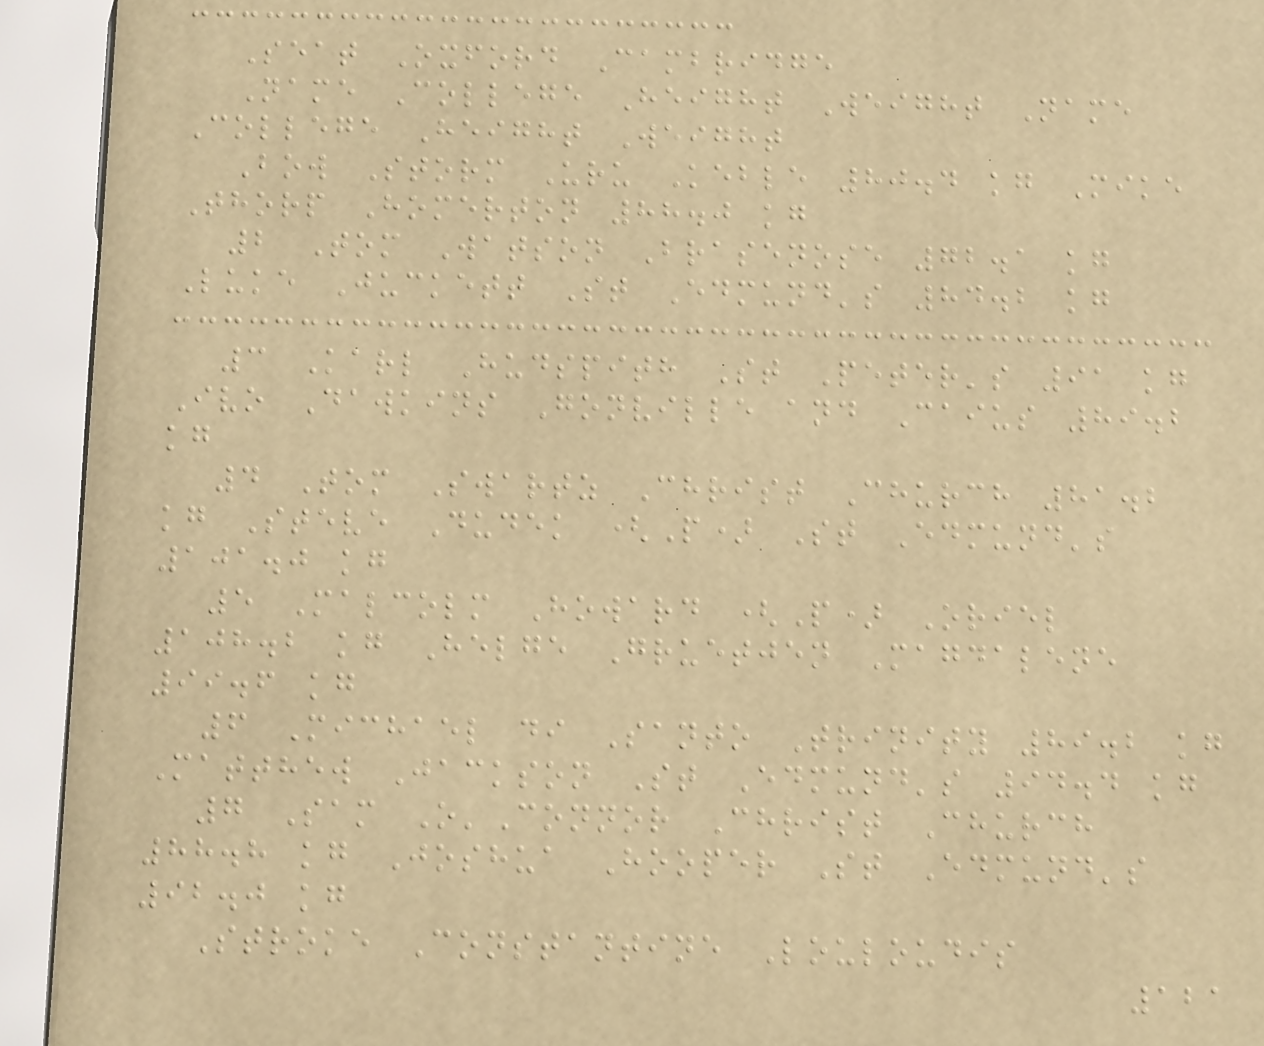Seat Oxford Cambridge
Name College Height Weight Name
College Height Weight
Bow Storm Uru Keble 80.4 kg Mike
Thorp Homerton 88.0 kg
2 Tom Watson Brasenose 72.1 kg
Luke Juckett St Edmund's 84.2 kg
3 Karl Hudspith St Peter's 91 kg
Ivo Dawkins Gonville and Caius 89.2
kg
4 Tom Swartz Christ Church 81.2
kg Steve Dudek (P) St Edmund's
101.0 kg
5 Malcolm Howard (P) Oriel
108.2 kg Helge Gruetjen Magdalene
99.6 kg
6 Michael di Santo Trinity 89.2 kg
Matthew Jackson St Edmund's 94.4 kg
7 Sam O'Connor Christ Church
88.8 kg Joshua Hooper St Edmund's
92.0 kg
Stroke Constantine Louloudis
121
